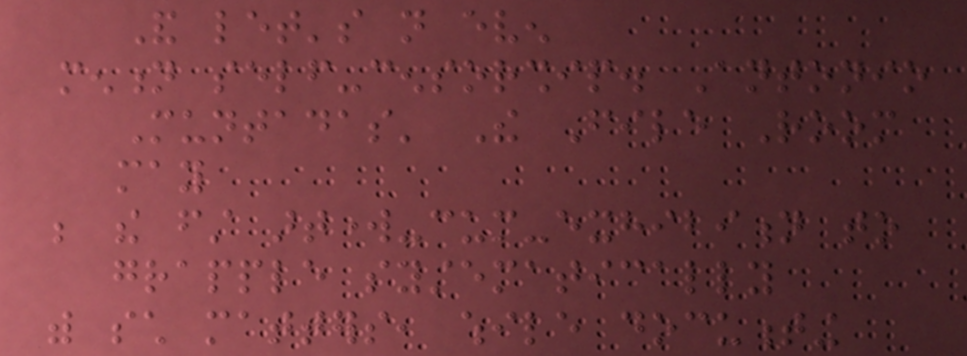And let's not even
mention self-censorship. Antonio
Muntadas' The File Room
may
be the first artwork-cum-exhibition to
grapple systematically
with such matters, while documenting
